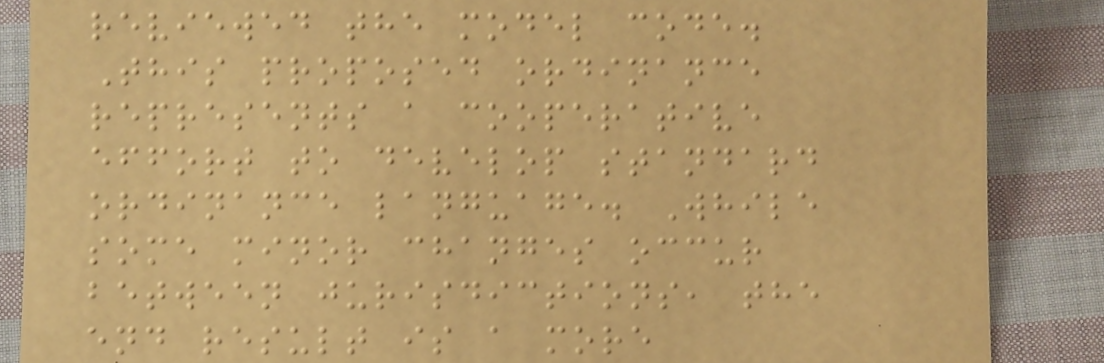reviewed the model code.
This proposed ordinance
represents a cooperative
effort to develop standard
ordinance language. While
some minor changes occur
between jurisdictions, the
end result is a more
